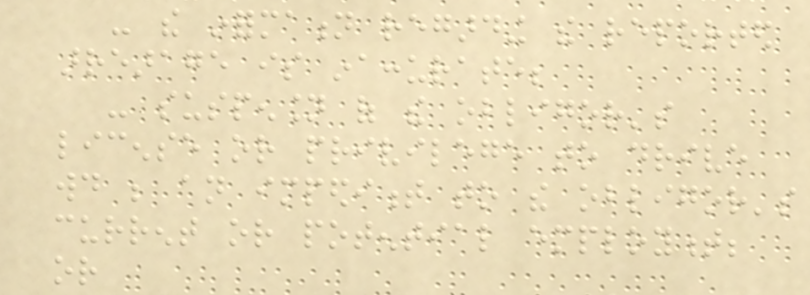- the information regarding the reported
arrearage is inaccurate;
- suspension of the obligor's
license or privilege to drive
would be an impediment to the obligor's
current or potential employment;
or
